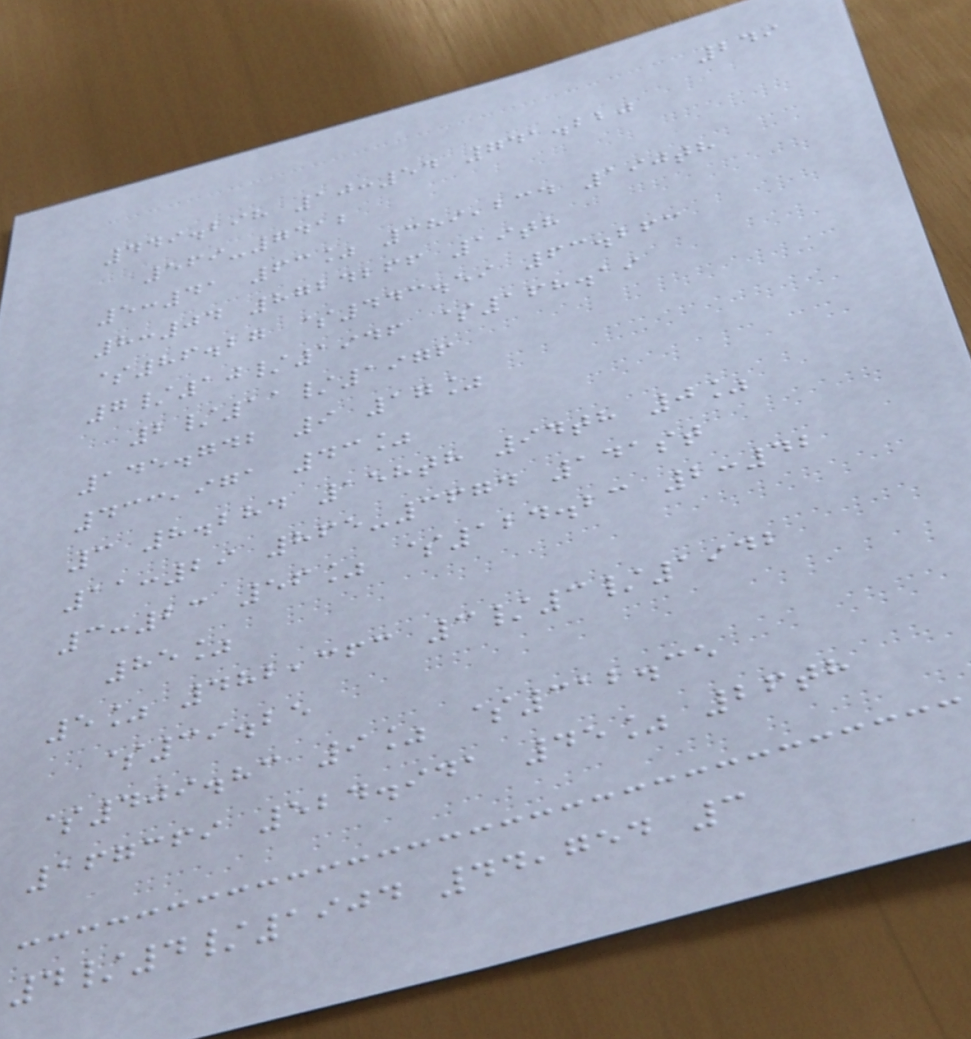249
449.298 10:54 741.220
569-7412
5:41 63% 389,234 190th
8:04 8724266 19th
$86.27 $443.59 63.263
7/10/1946 $168.19
2/11/1976
145.742 9 17%
433,971 43%
3 8.284 158th 94th 0%
11:29 865-3674 141st
3:23 56% $124.23 2:42
85%
5% 482,363 3/3/1942
$39.25
$409.83 9% $312.35
167369 524.941 45% 26th
4/4/1904 44,754 3
